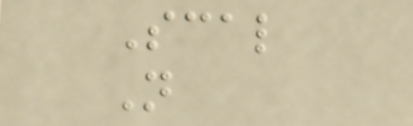Scal
N
